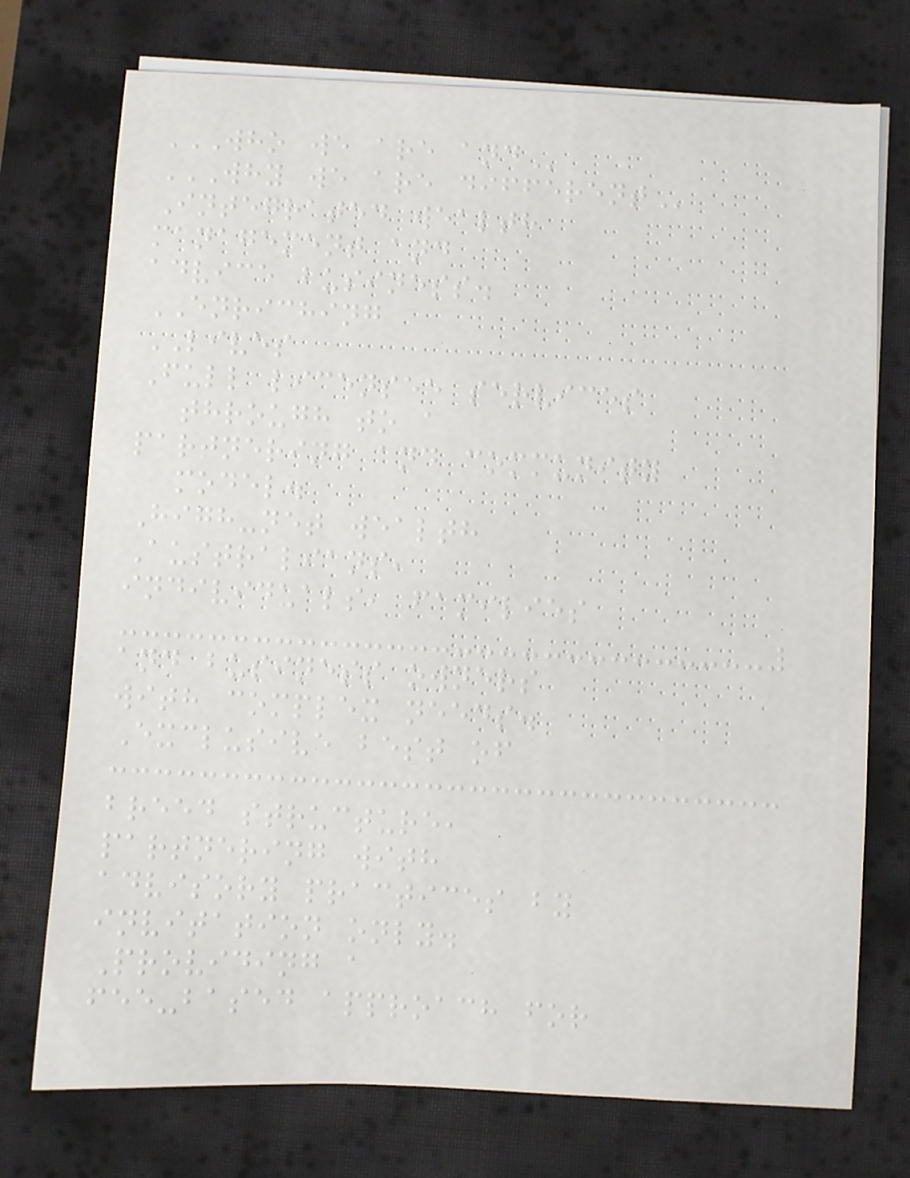WHO WE ARE AND
WHY WE ARE DIFFERENT
Integrated wealth
management and
advice business.
ENRICHING
LIVES
Full licensee services
through to a
partnering and community
model.
High-net wealth
Australians,
individuals, families
and business owners
with complex needs.
Exclusive best of
breed structure,
partnering with
advisory practices by
invitation only.
Providing a
fee-based approach for
